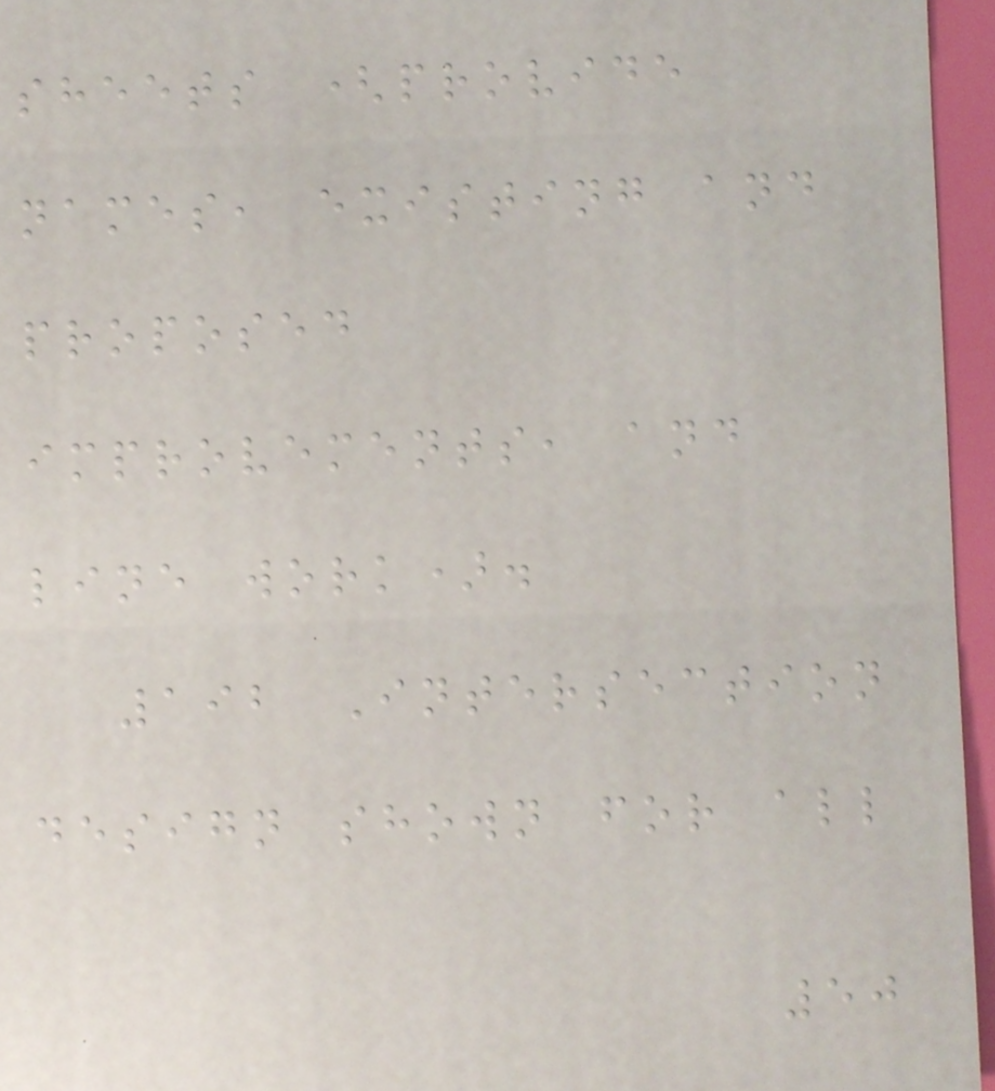sheets (provide
names, existing and
proposed
improvements, and
line work).
192 Intersection
design shown for all
50
